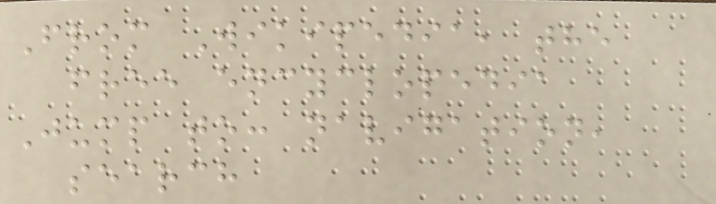From Wikipedia, the
free encyclopedia
Jump to: navigation,
search
